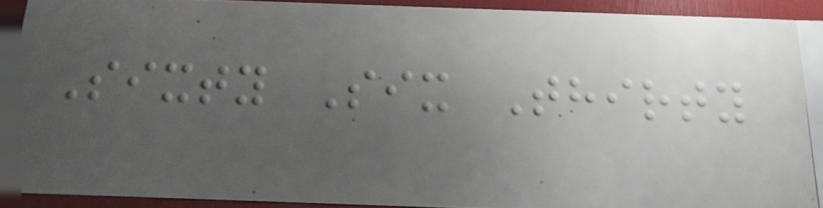Sixty Six Thirty
